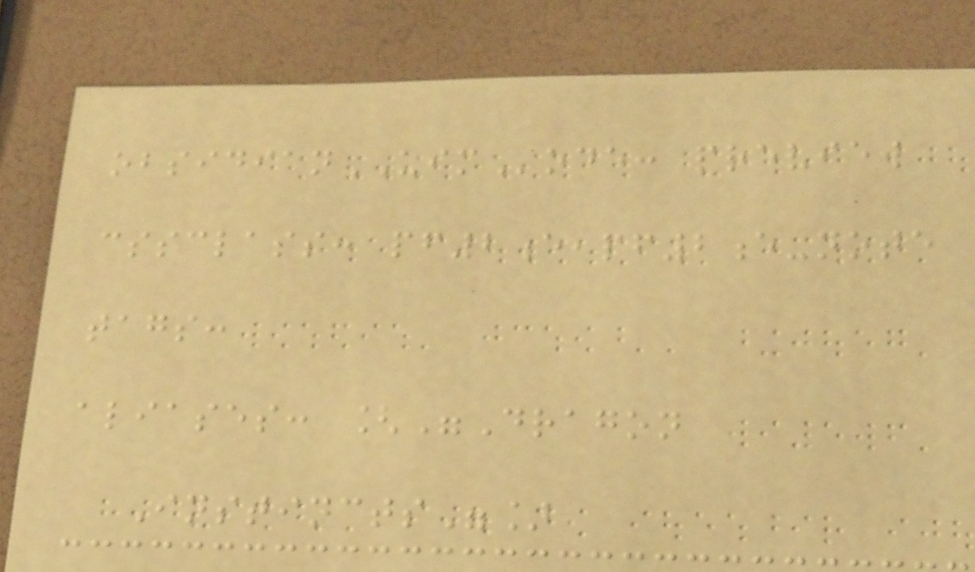obsidianUIMode: preview
cssclass: pf2e,pf2e-note
tags:
aliases: ["Dragon
Instincts"]
